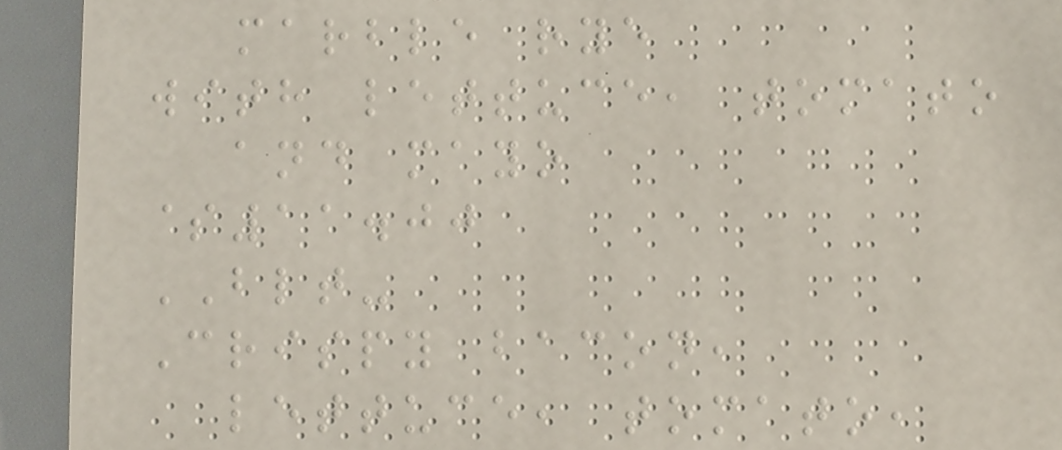marble rye
with lettuce, tomato
and mayo
$11.00
BLT-
Crispy bacon,
lettuce, tomato,
